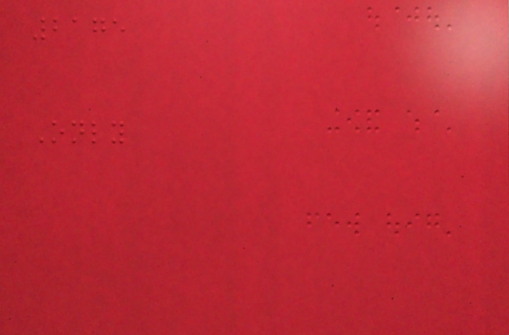2175
Only
